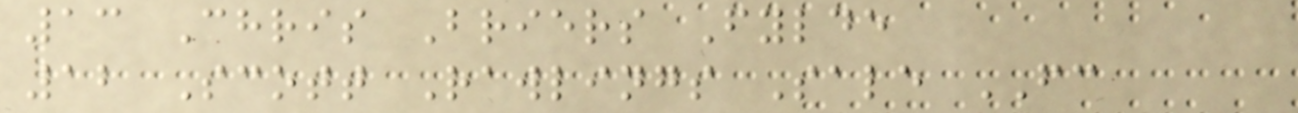13 Chris Briers Fylde
12 Scott Rawlings Sale FC
